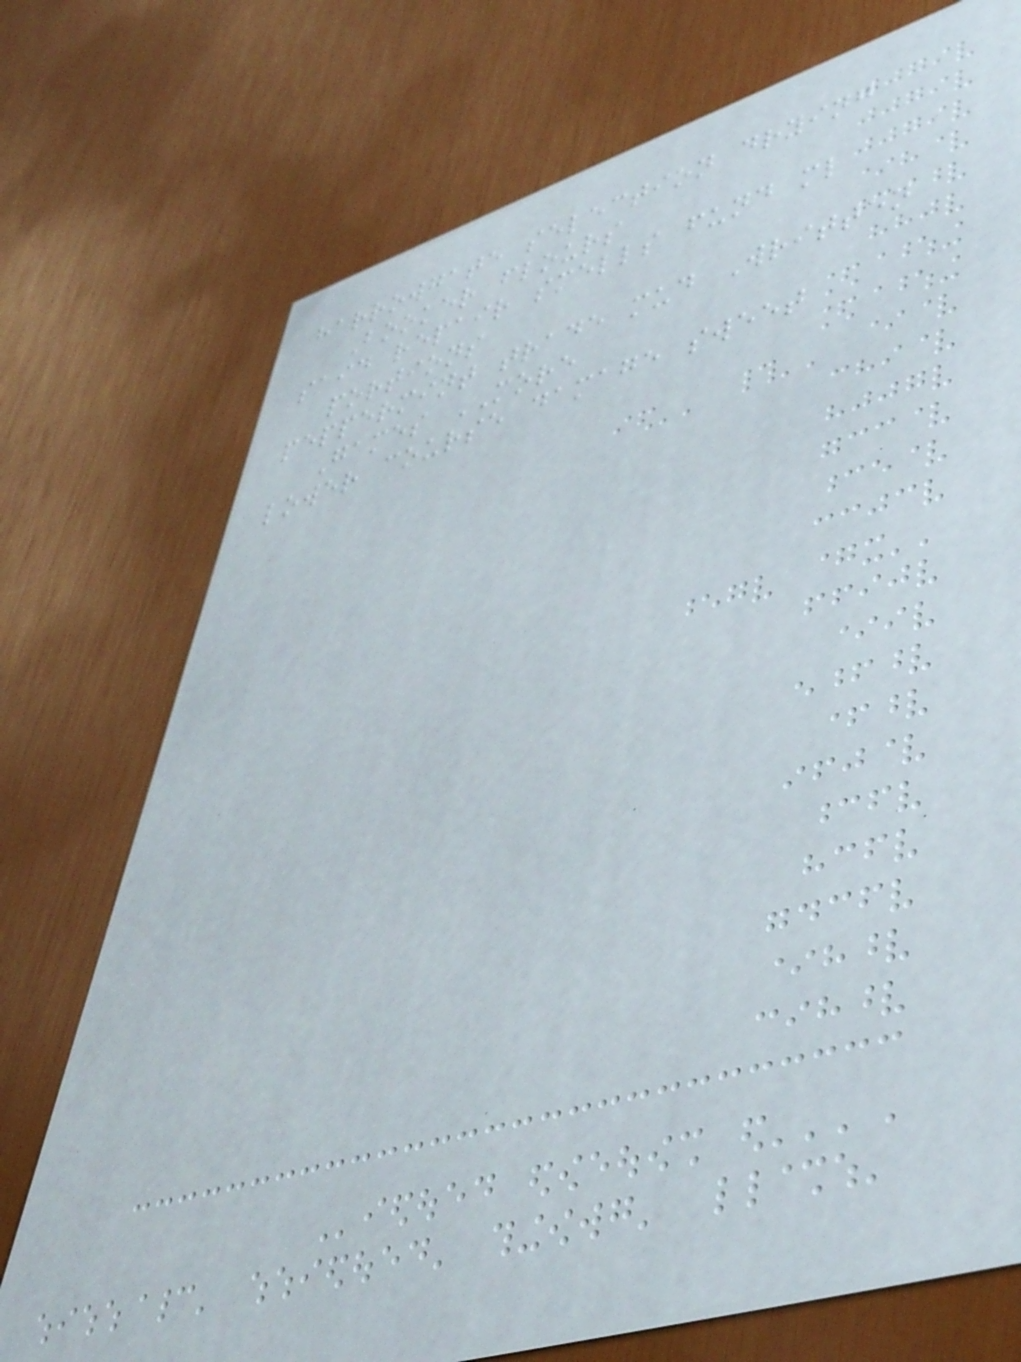harrowgate selection drying
Booker flours
said repair smells fund ml
portions
peppermint trade mud Written
Games MORE
lower course damage sweet
